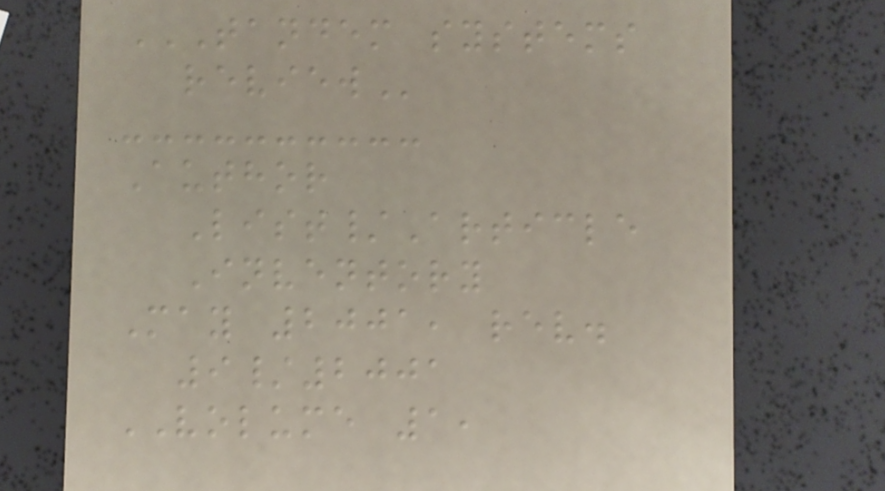TANDEM SYSTEMS
REVIEW
Author
List/Article
Inventory
May 2001, rev.
9/2001
VOLUME 1,
